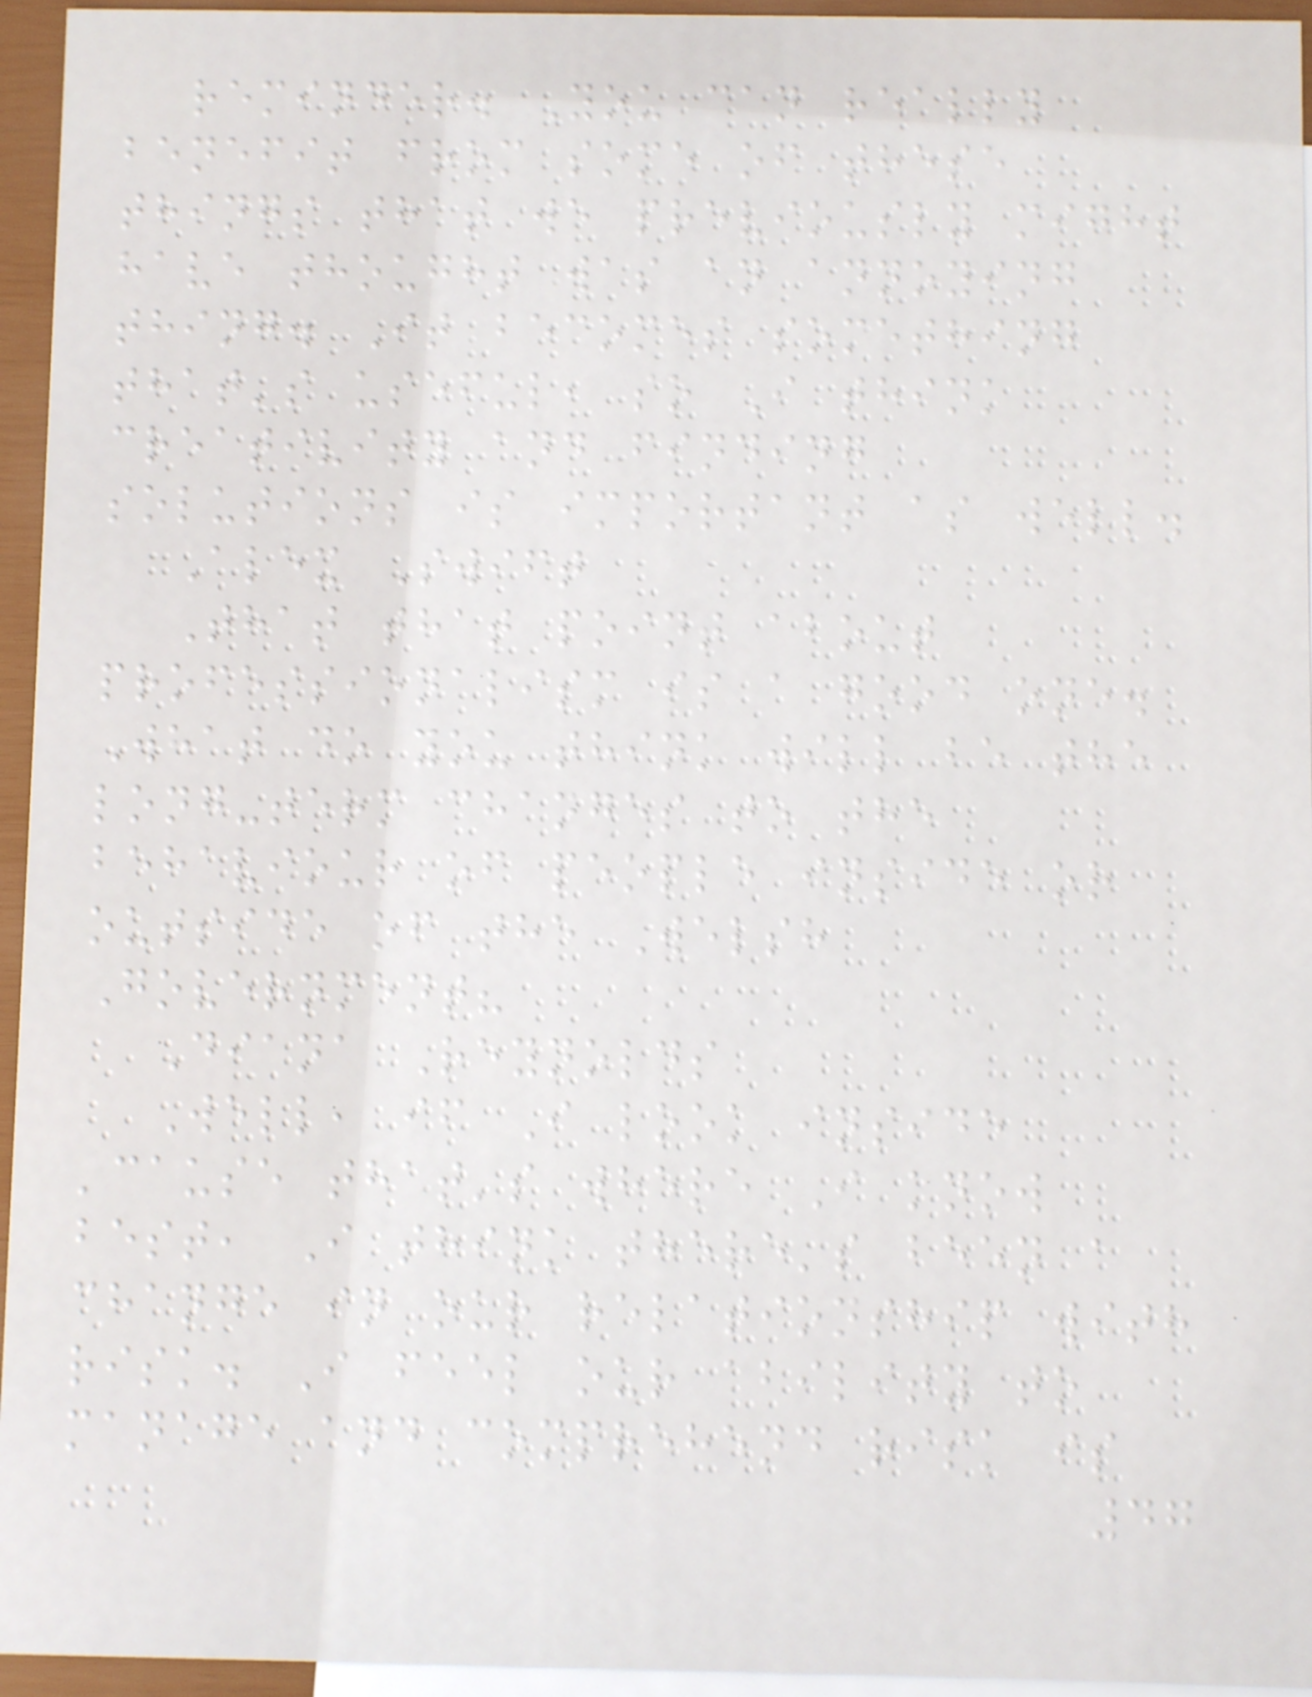reminder. You can really
benefit from some of these
things that we previously might
have thought was an annoying
thing. It becomes something
that's useful, so I think
creativity and finding
solutions is important as well.
Alex Swift
That that point about
professionalism is a good one.
What do you think will be the
long-term changes to the
behaviour of people inside or
outside of the Welsh
Government?
Diana Reynolds
Well, if I look inside
'cause that's where I know
best, I think there's been a
change in our relationship with
risk. I feel our ability to
manage and comprehend risk is
47
